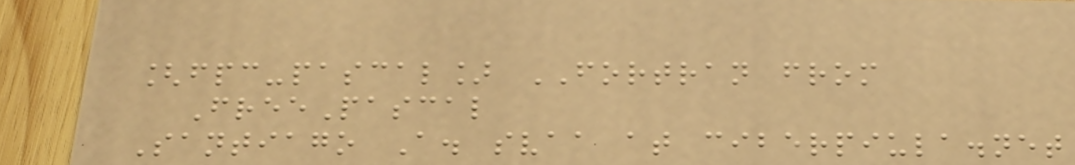[fpc-pascal] FORTRAN from
FreePascal
Santiago A. svaa at ciberpiula.net
